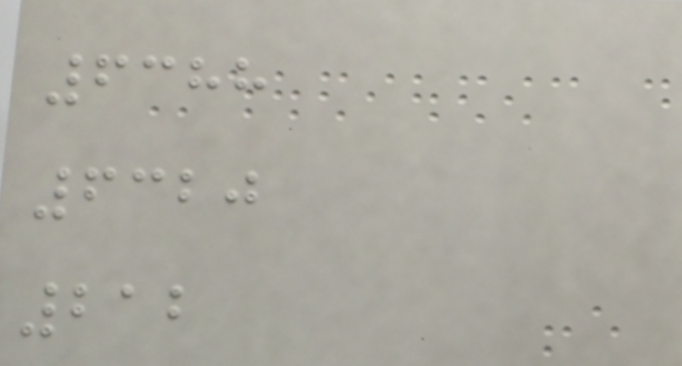6388
6320
212
